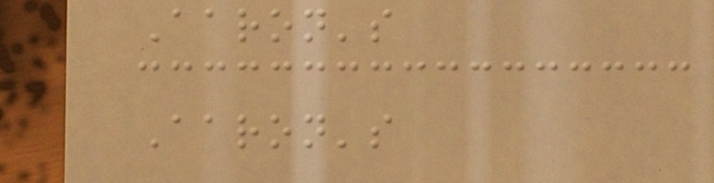Aaron's
Aaron's
